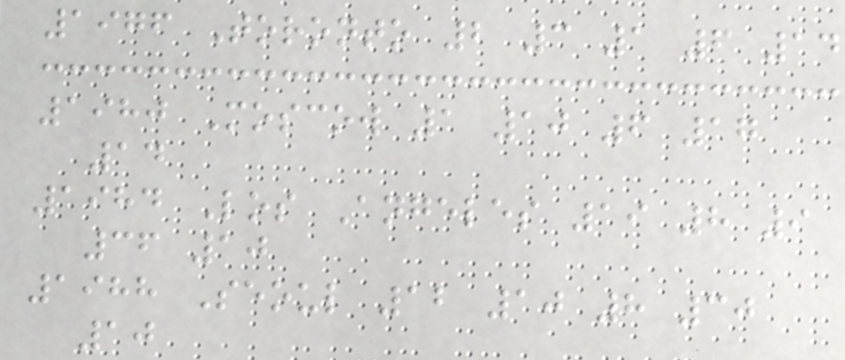1976 Toronto 2 3 1 6 14
1980 Moscow 1 10 6 17
14
1984 Los Angeles 19 8 9
36 10
1988 Seoul 12 10 8 30
10
